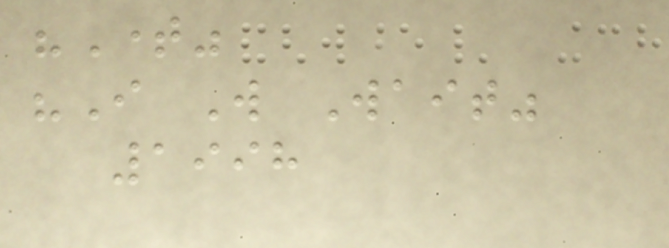"Time"
"I Will Wait"
1998
